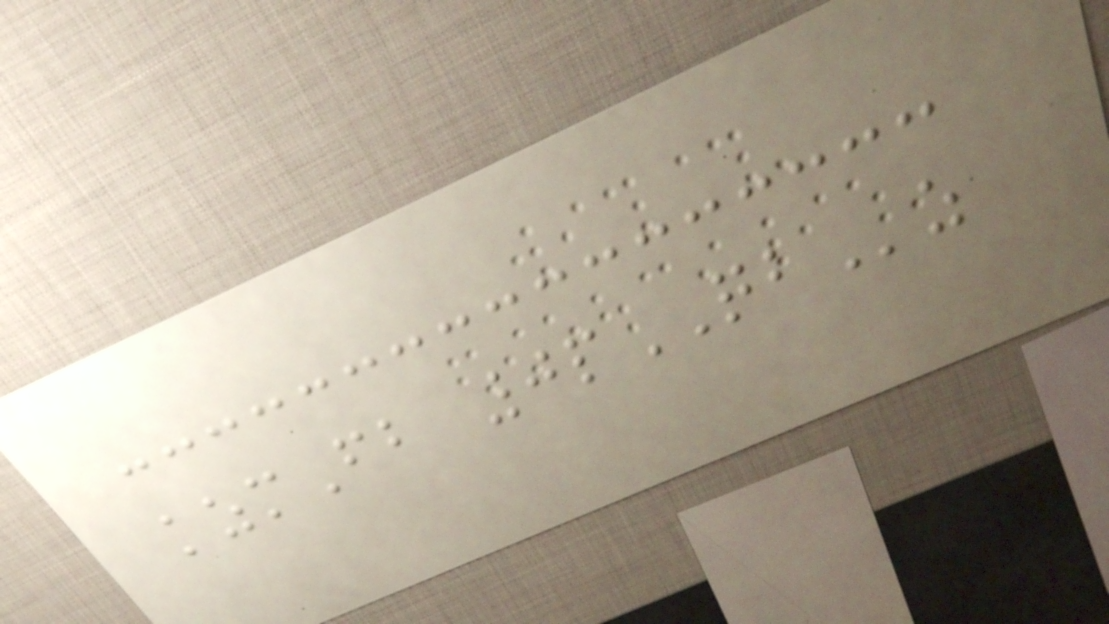kzmFb 0pQBz
